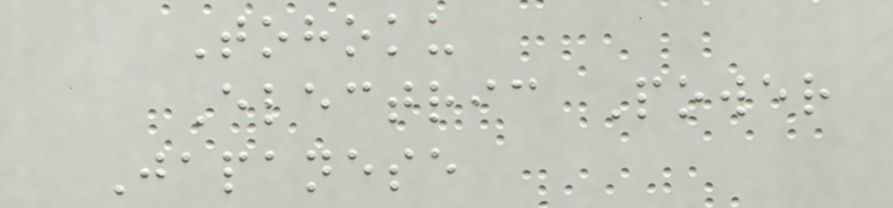Tohoku
Electric Power
Japanese
